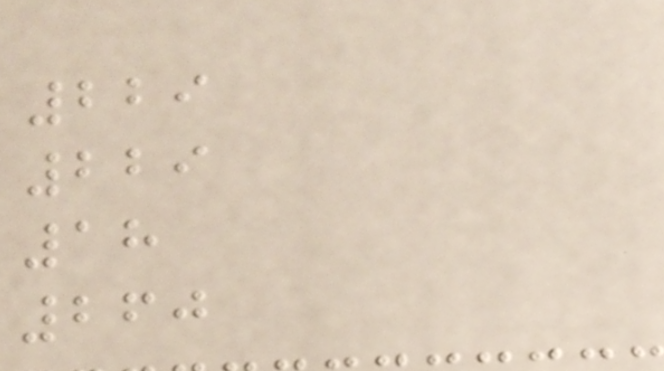229
229
18
260
